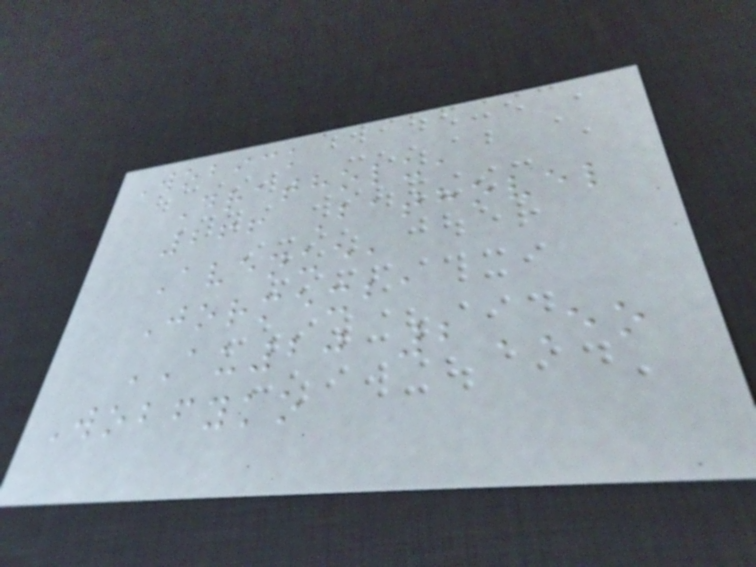Wobick
Dratholu,
266 Bathovel
Avenue,
Jormexba
AU20 2EO
Wobfyko
